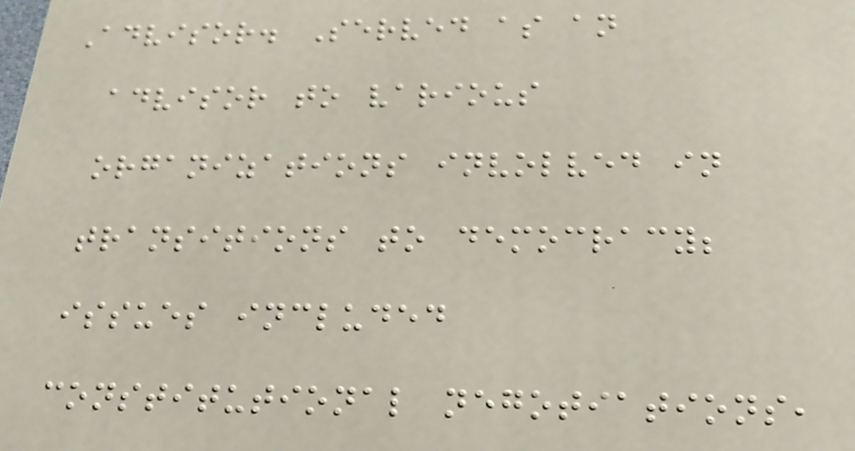Advisor. Served as an
advisor to various
organizations involved in
transitions to democracy;
issues included
constitutional negotiations,
